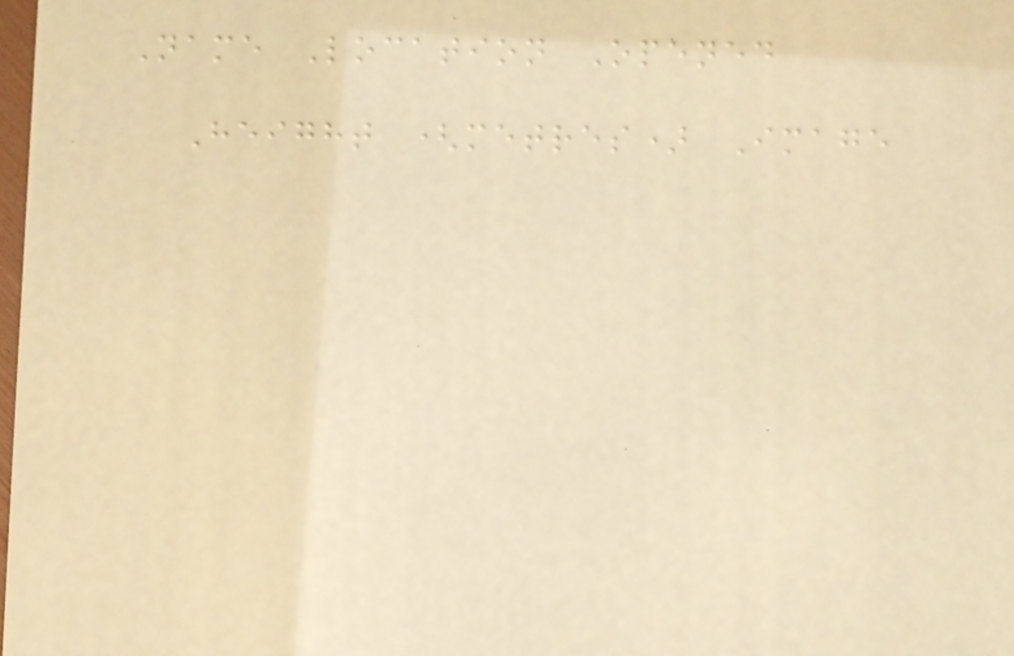Name Location Opened
Height (metres) Image
